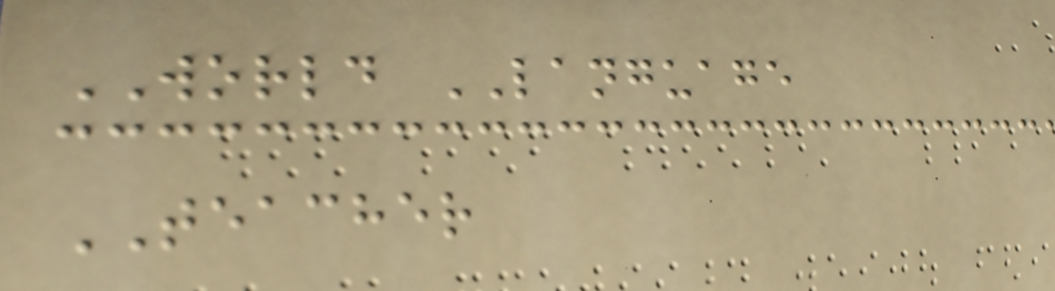WORLD LANGUAGE
TEACHER
